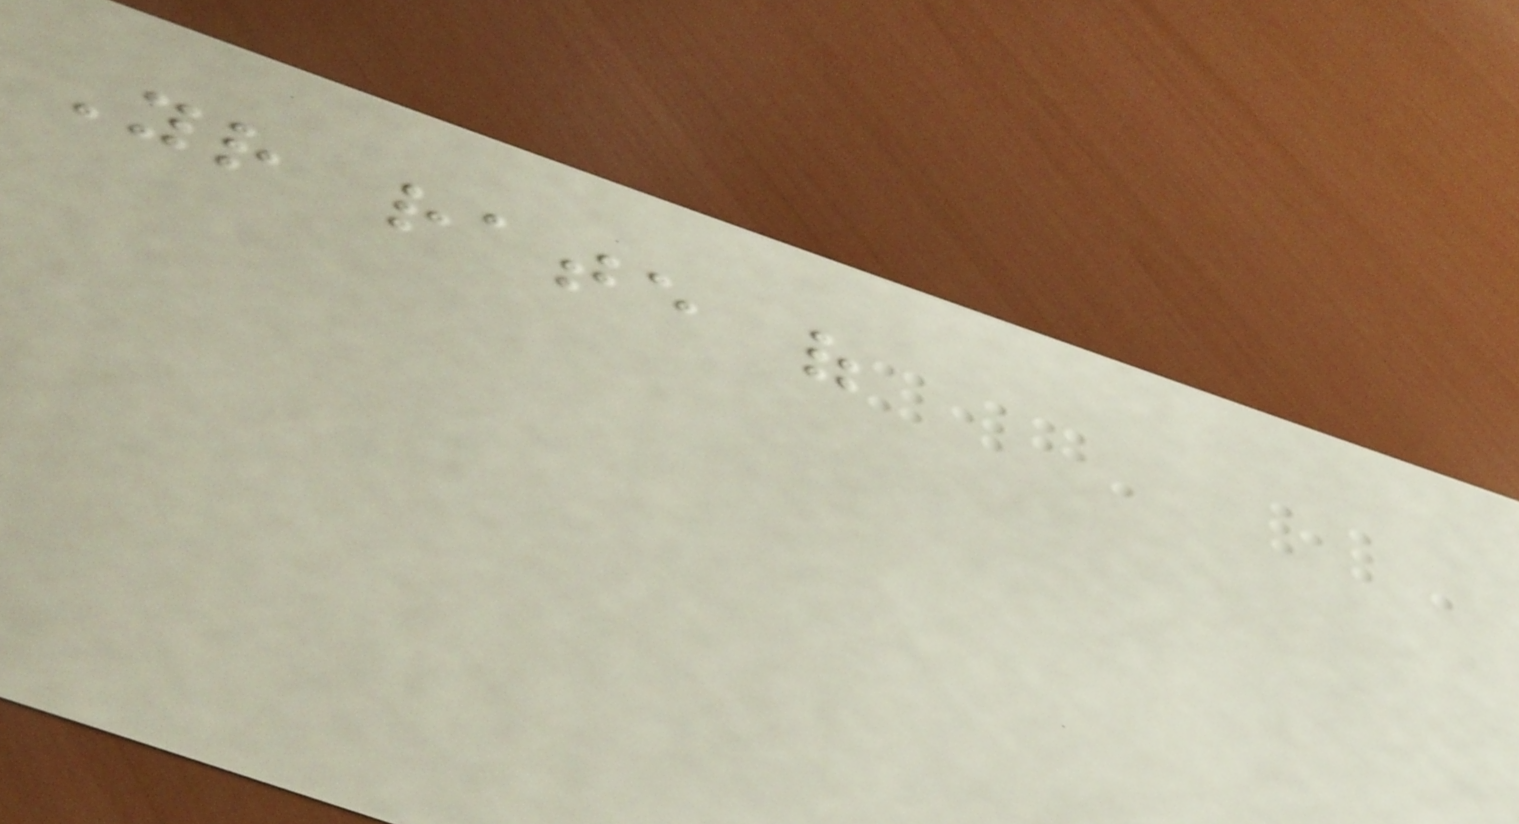Your rate of
